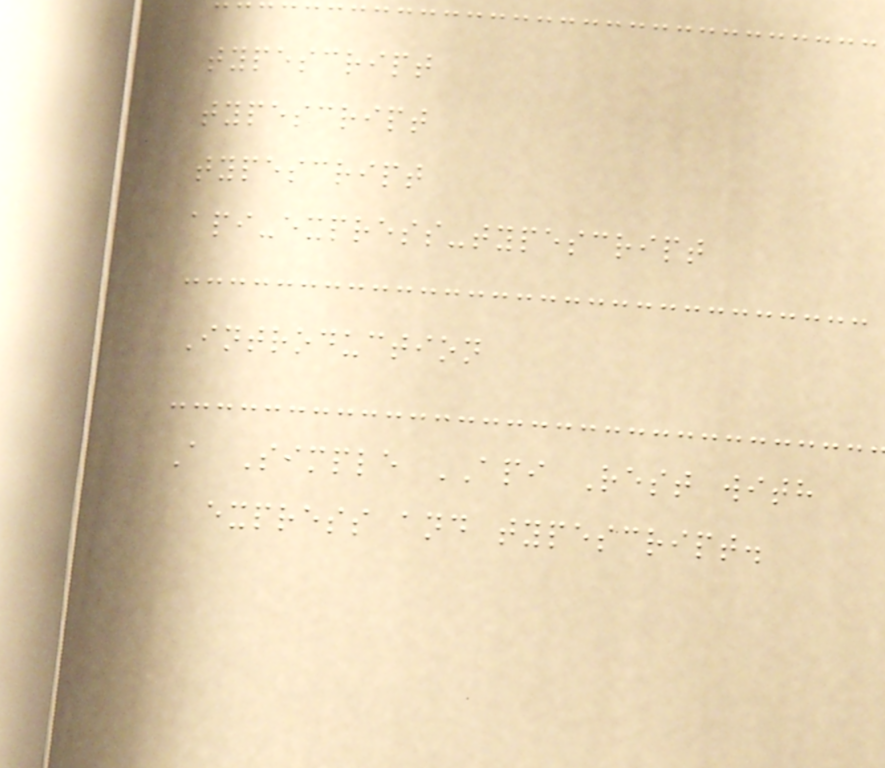typescript
typescript
typescript
api-express-typescript
Introduction
A Simple API Rest with
express and typescript.
